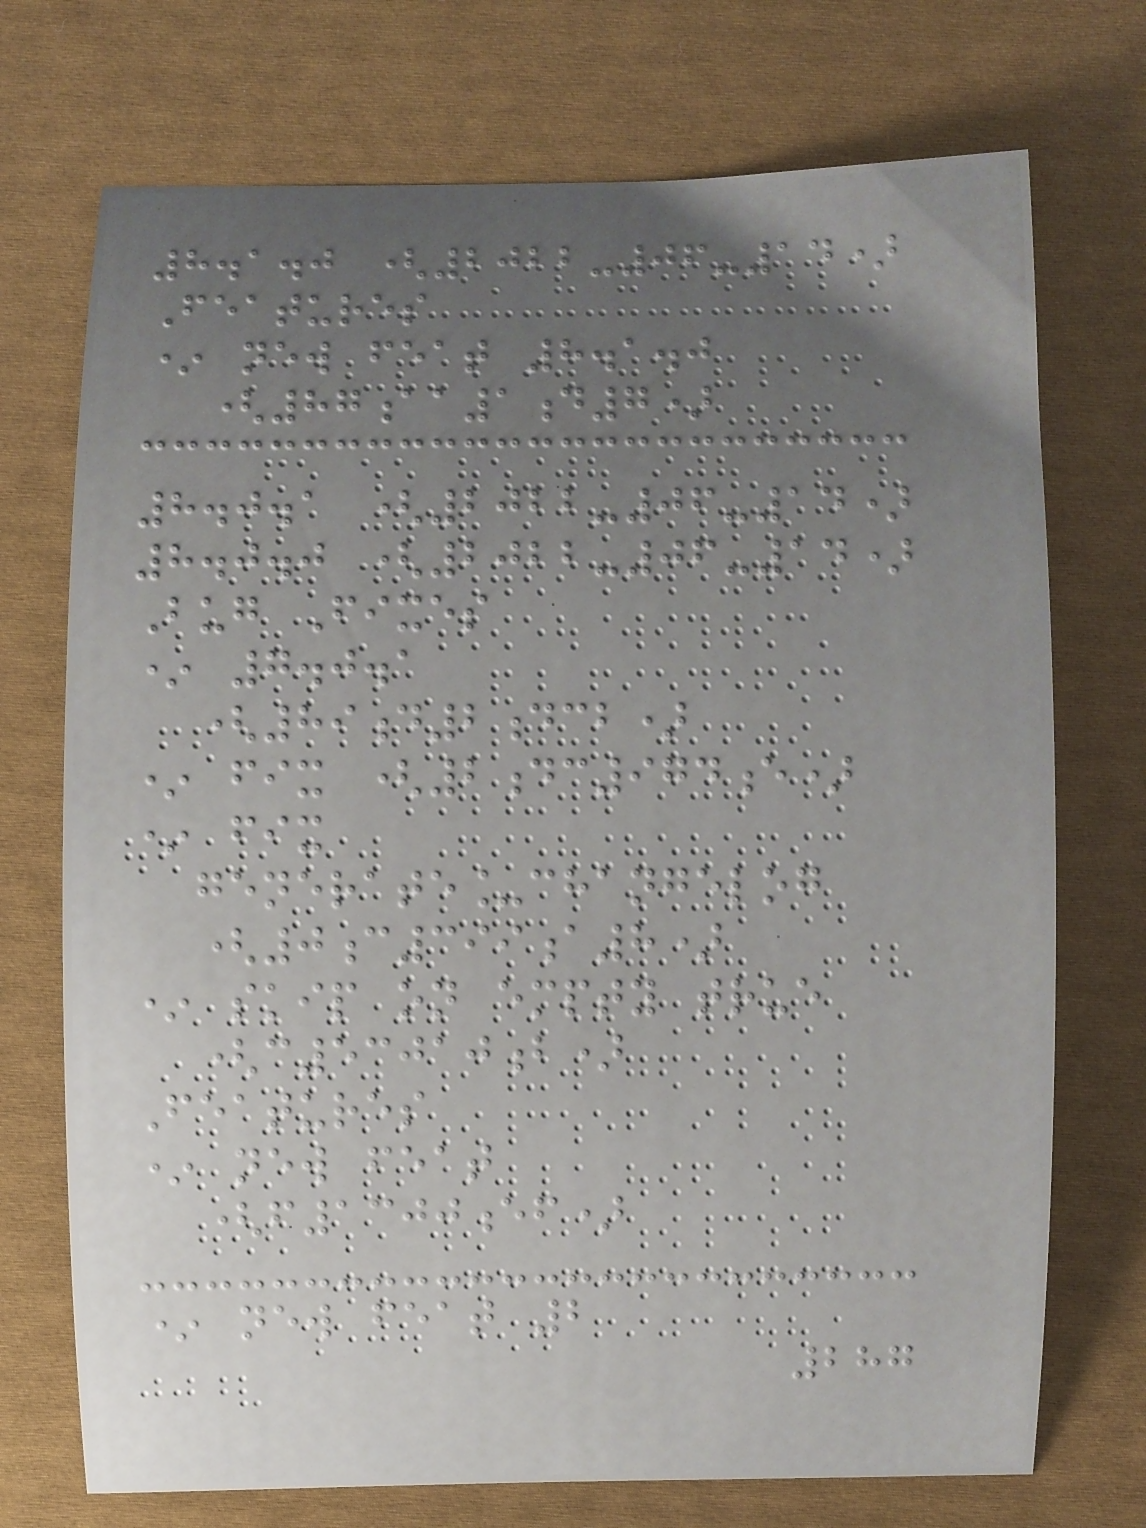8.1.0 (2022-06-14)
Features
* new feat 8.1.0
(87aa1d7)
8.0.1 (2022-06-14)
8.0.0 (2022-06-14)
Bug Fixes
* 7.0.1
(89d2dcb)
* fix (2dc974e)
* fix
generate_changelog
(0c399a8)
* skip on empty true
(c53010b)
Features
* new feat
(f1300ef)
* new feat 2
287
